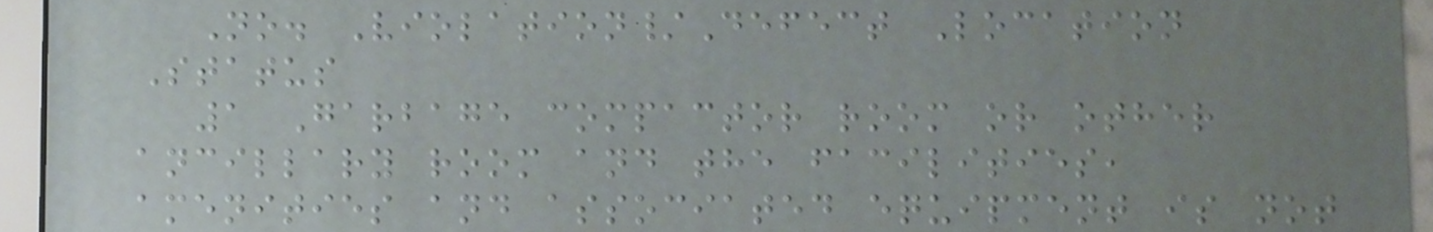No. Violation/Defect Location
Status
1 Garbage compactor room or other
ancillary room and the facilities,
amenities and associated equipment is not
